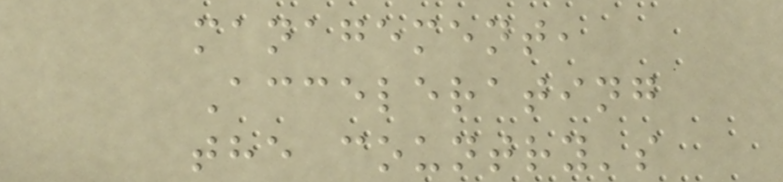management,
Accelerating
the country's
